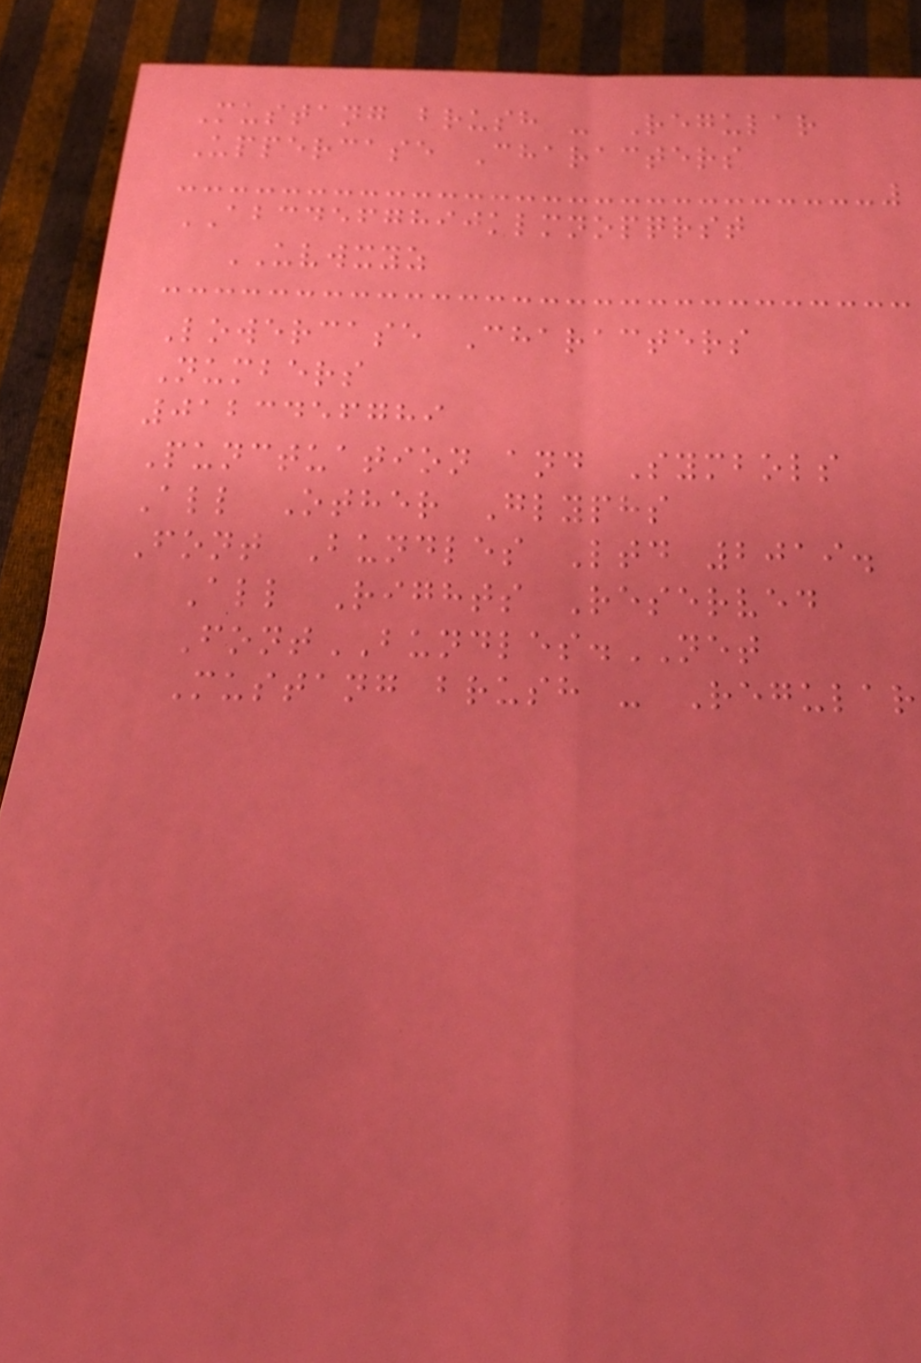Mustang brush - Regular
Uppercase Characters
ABCDEFGHIJKLMNOPQRST
UVWXYZ
Lowercase Characters
Numbers
0123456789
Punctuation and Symbols
All Other Glyphs
Font Bundles Ltd 2019.
All Rights Reserved
FontBUNDLES.NET
Mustang brush - Regular
